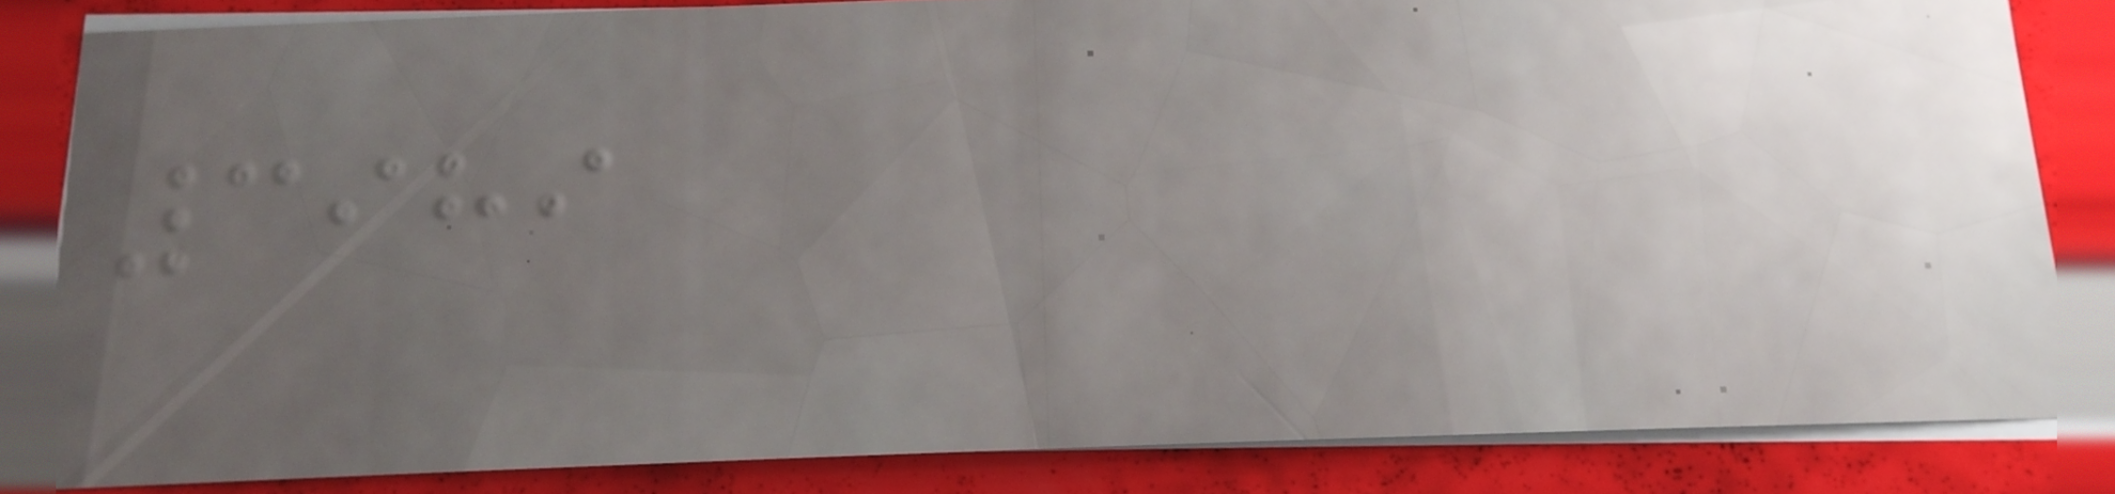3989
